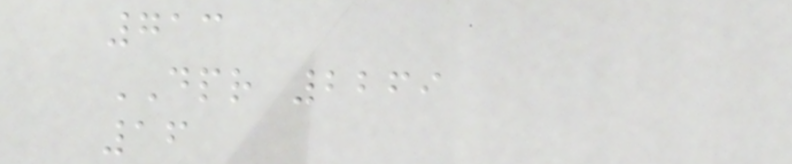713
DPR 2269
16
